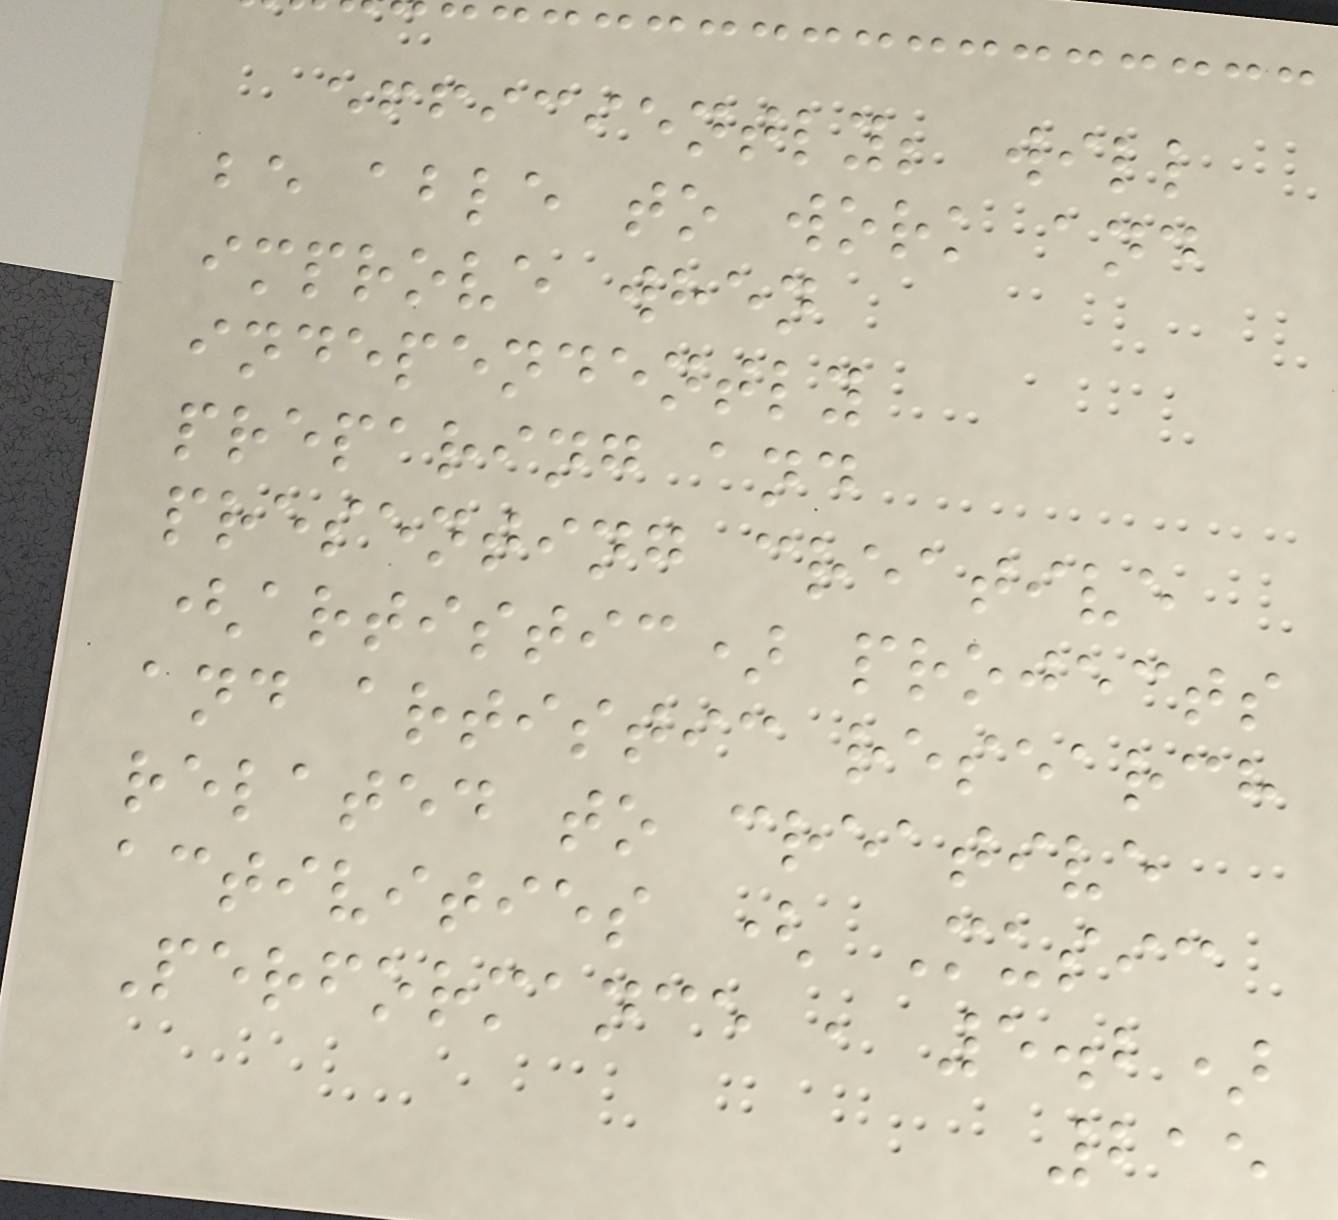efficiently; will
be able to work and
improve when
independently
preparing and
presenting creative
(artistic) projects
and artistic research
related to creative
activities ( Music
Performance , 5.2)
215
